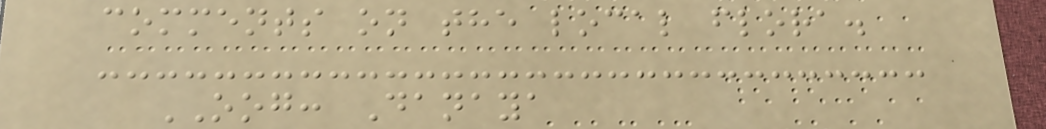comments on the local flora.
OOG: Danaya
